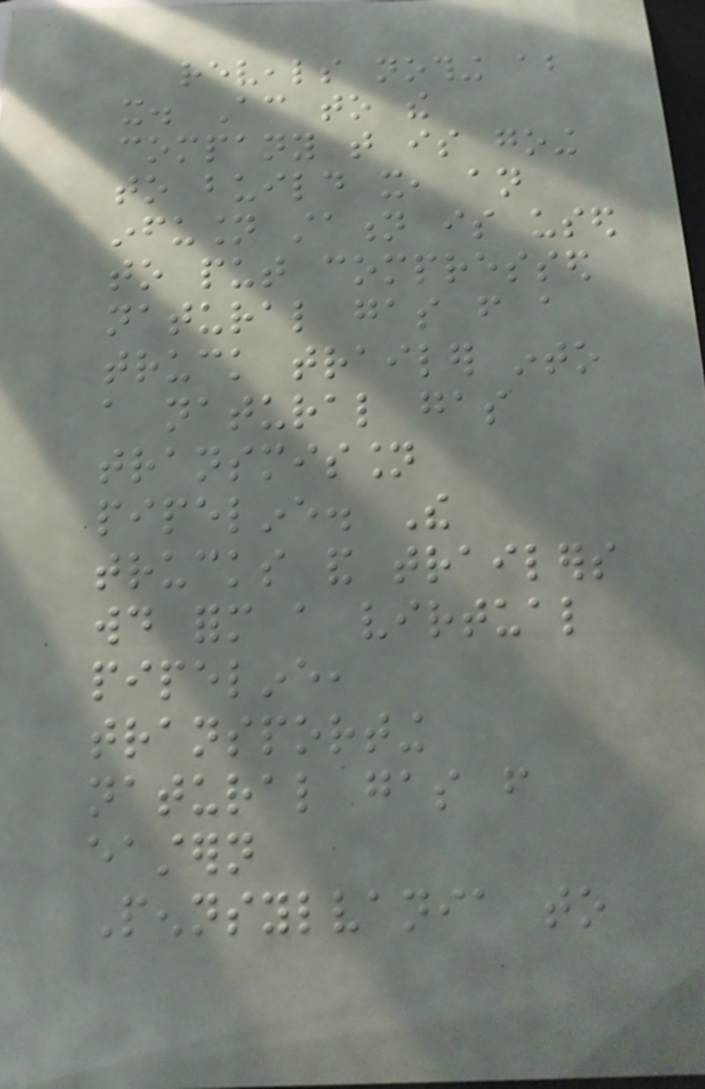reveals nothing about
it. According to the
company that is going
to build it, an
infusion station is used
to put compressed
natural gas from a
truck trailer into
a natural gas
transmission
pipeline. The
trucks and trailers
would form a virtual
pipeline,
transporting
natural gas from
eastern
Pennsylvania to
